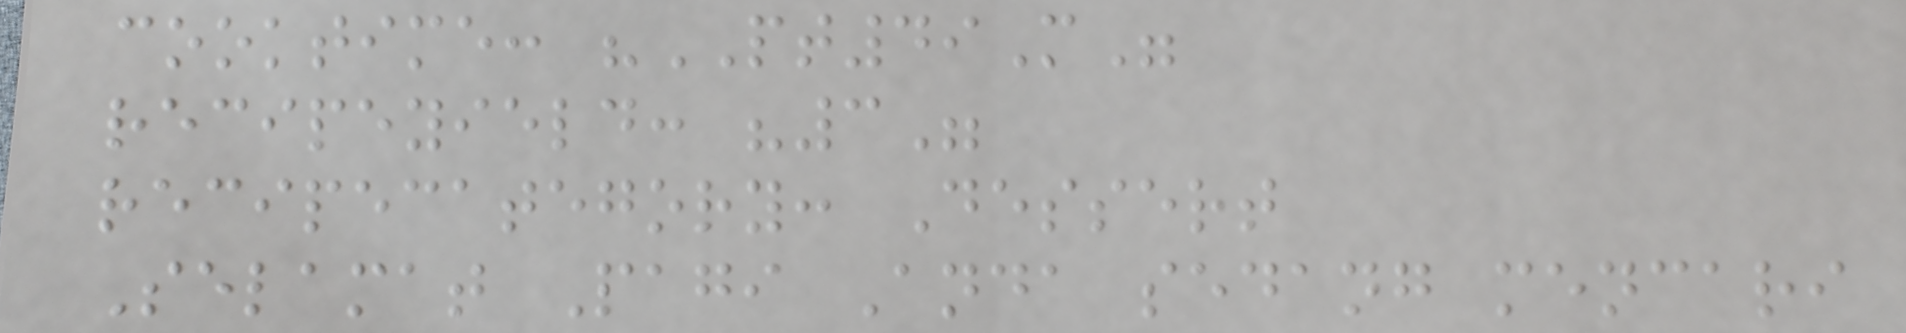cooktime: "PT49M"
recipeyield: "3"
recipecategory: Dessert
Selamat Pagi Anda sedang mencari
